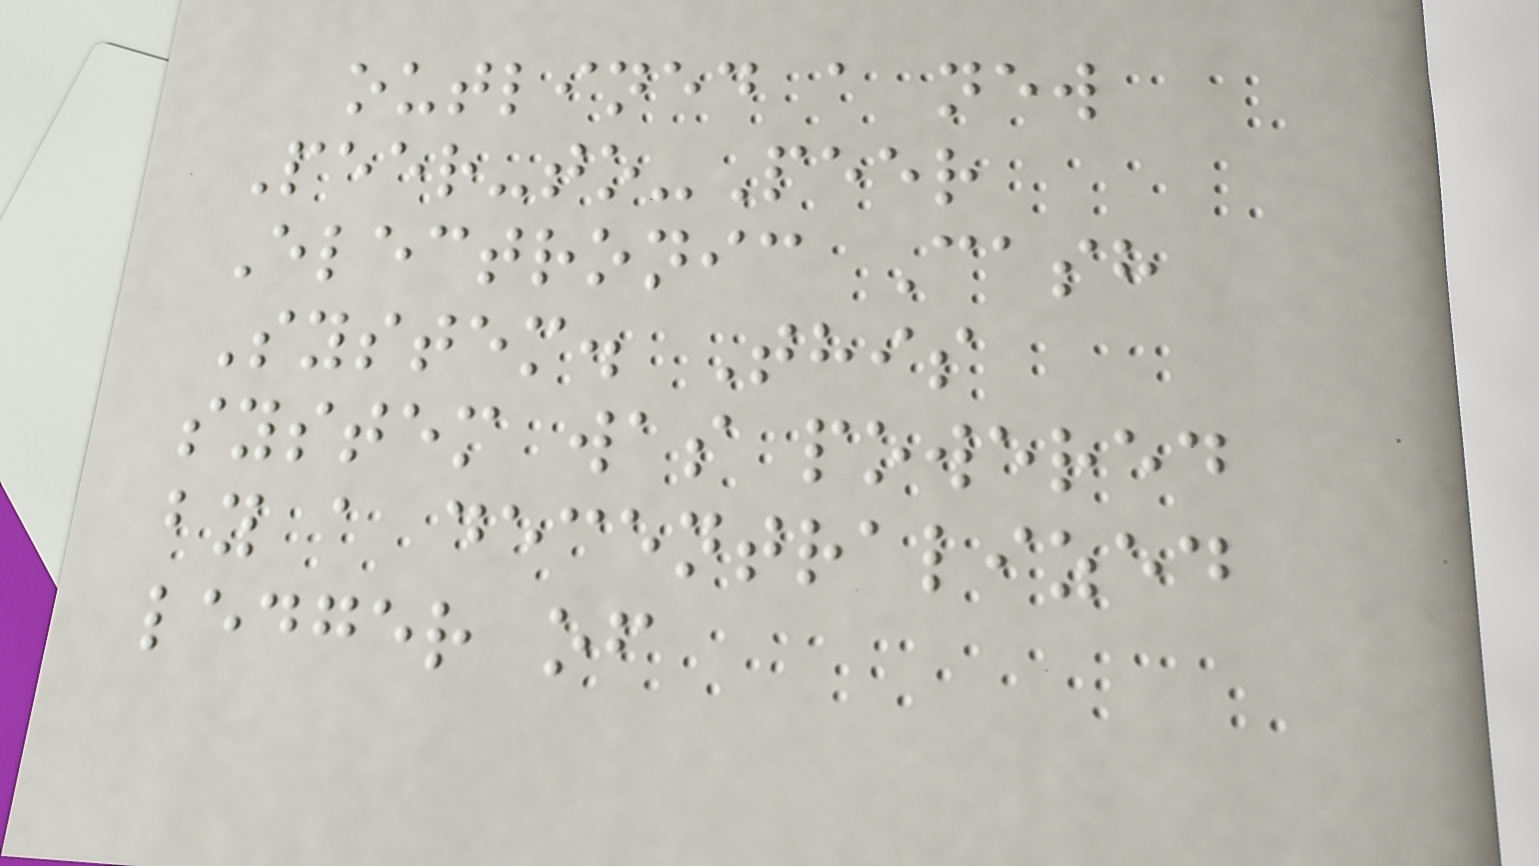outlined a new
Peer-to-Peer
Electronic Cash
System. This
system was powered
by a decentralized
ledger of
